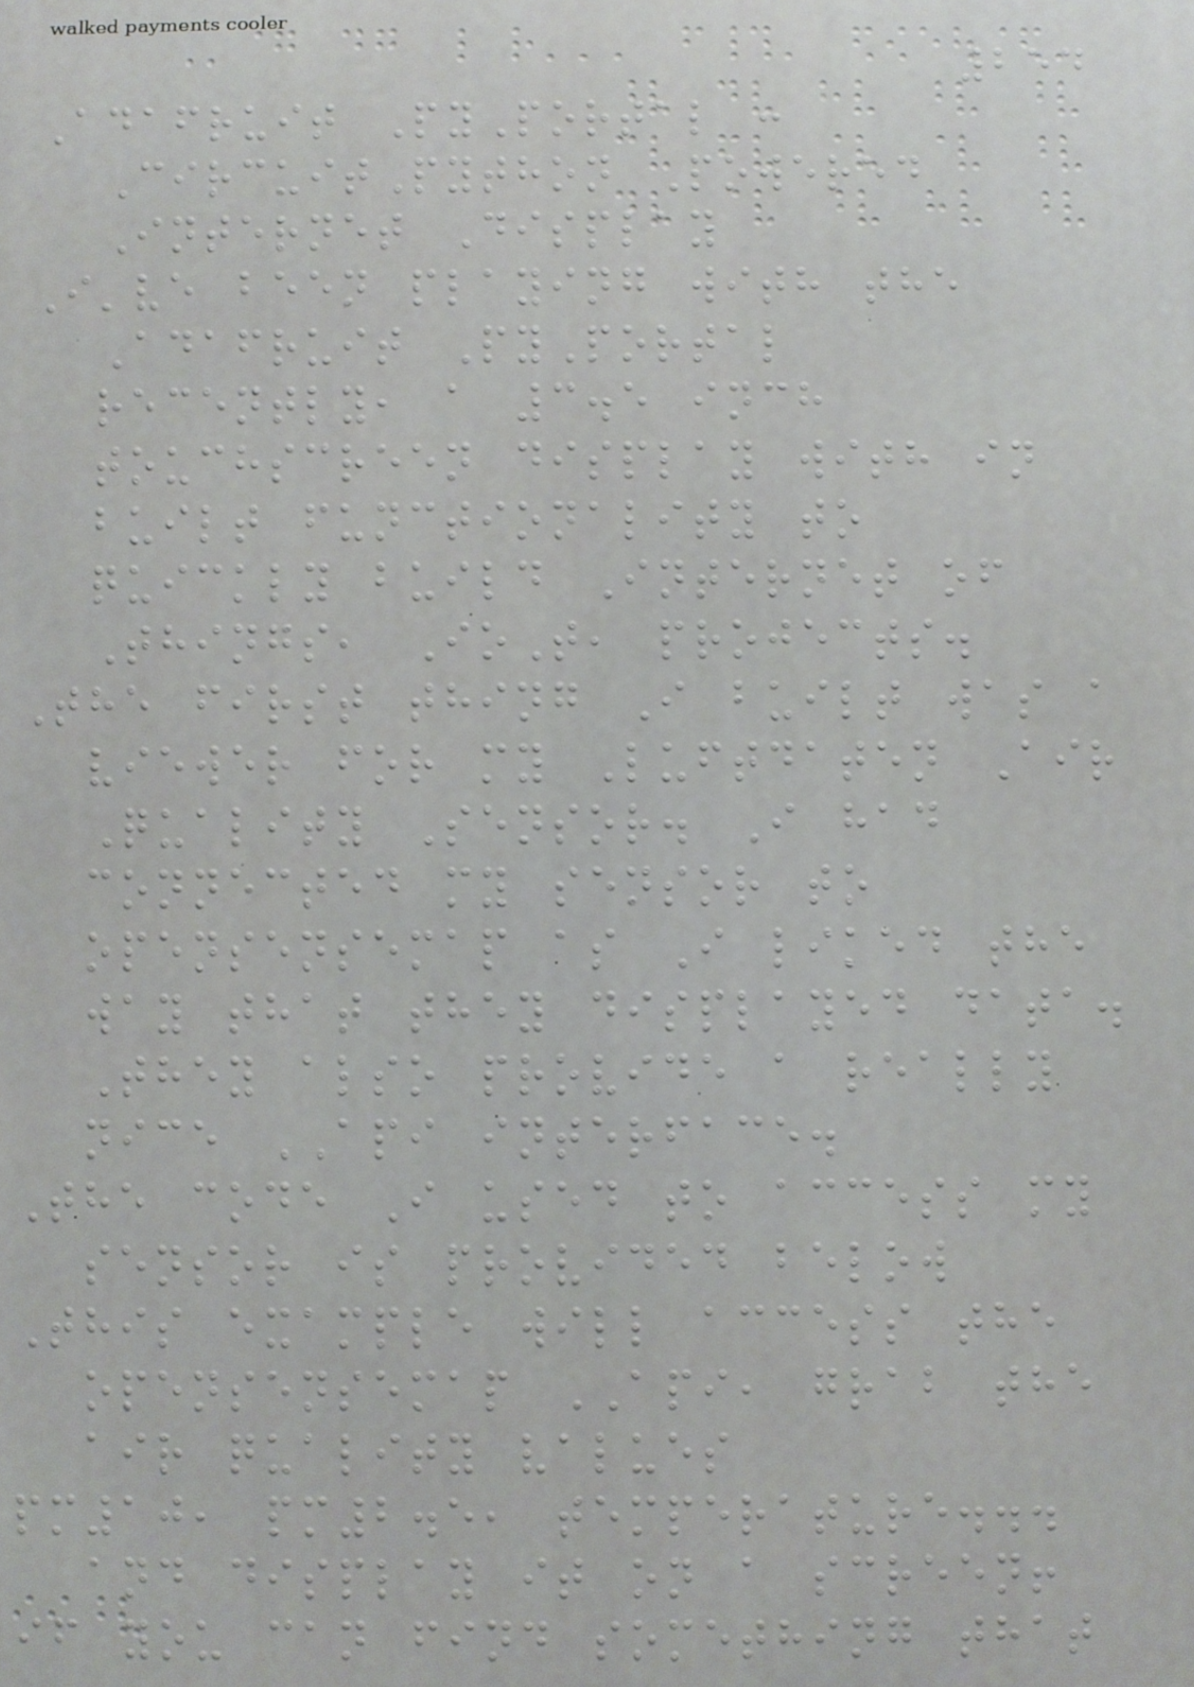254
Adafruit PyPortal :
CircuitPython Powered
Internet Display
I've been playing with the
Adafruit PyPortal
recently, a 3.5 inch
touchscreen display with in
built functionality to
quickly build Internet of
Things, IoT, projects.
The first thing I built was a
viewer for my Luftdaten Air
Quality Sensor. I had
connected my sensor to
opensensemap as I liked the
way that they displayed data.
They also provide a really
nice API interface.
The code I used to access my
sensor is provided below
This example will access the
opensensemap API, grab the
air quality values
pm10, pm2.5, temperature...
and display it on a screen!
if you can find something that
